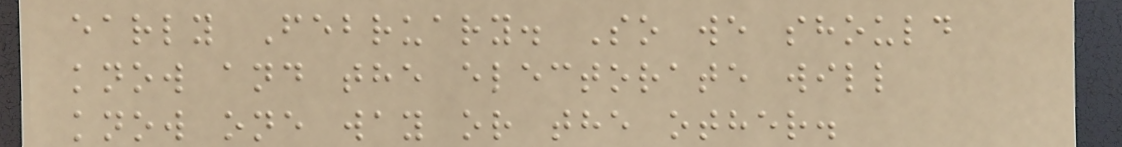early February. So we should
know and the electorate will
know one way or the other.
